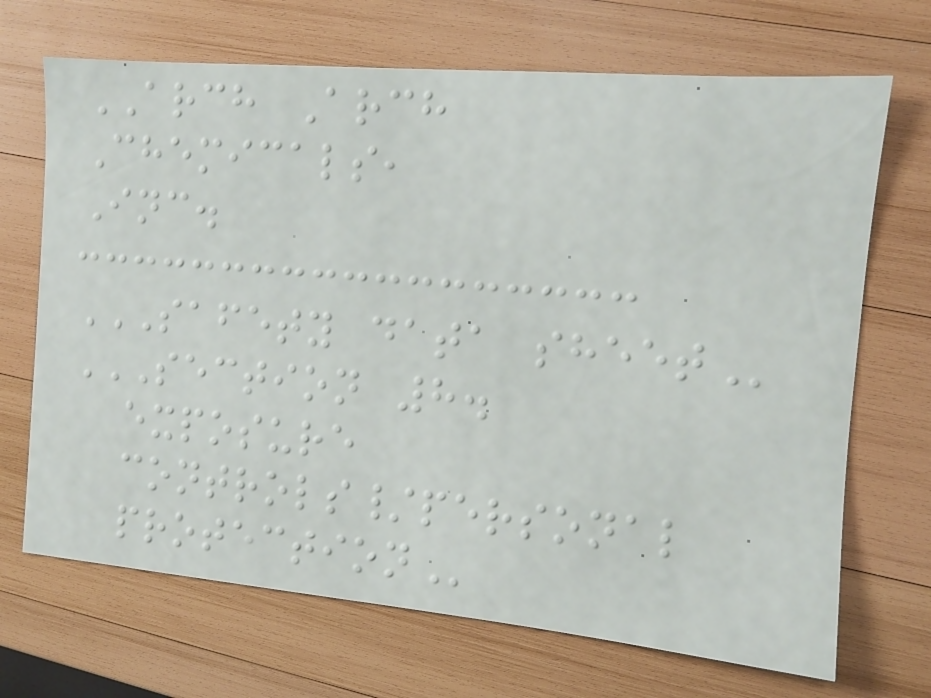ARCH Arch
Chemicals,
Inc.
SAFETY DATA SHEET
SECTION 8.
EXPOSURE
CONTROLS/PERSONAL
PROTECTION
